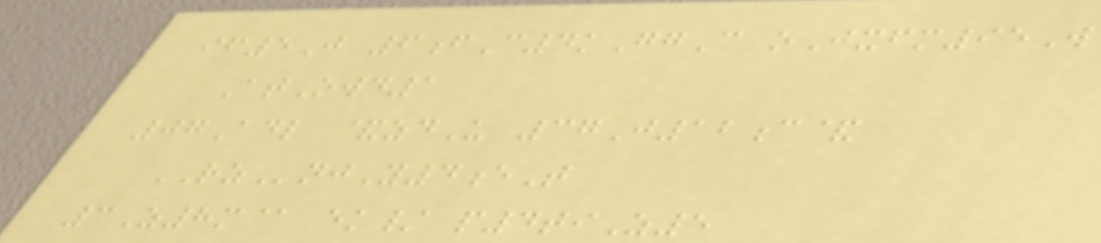if5J 6fC4kGgC oJxfm95W
AtOwd1
07Adl &zdU 37J12c&
RZnjY4eT
3Z8m@ ek/ p4tiZ5
